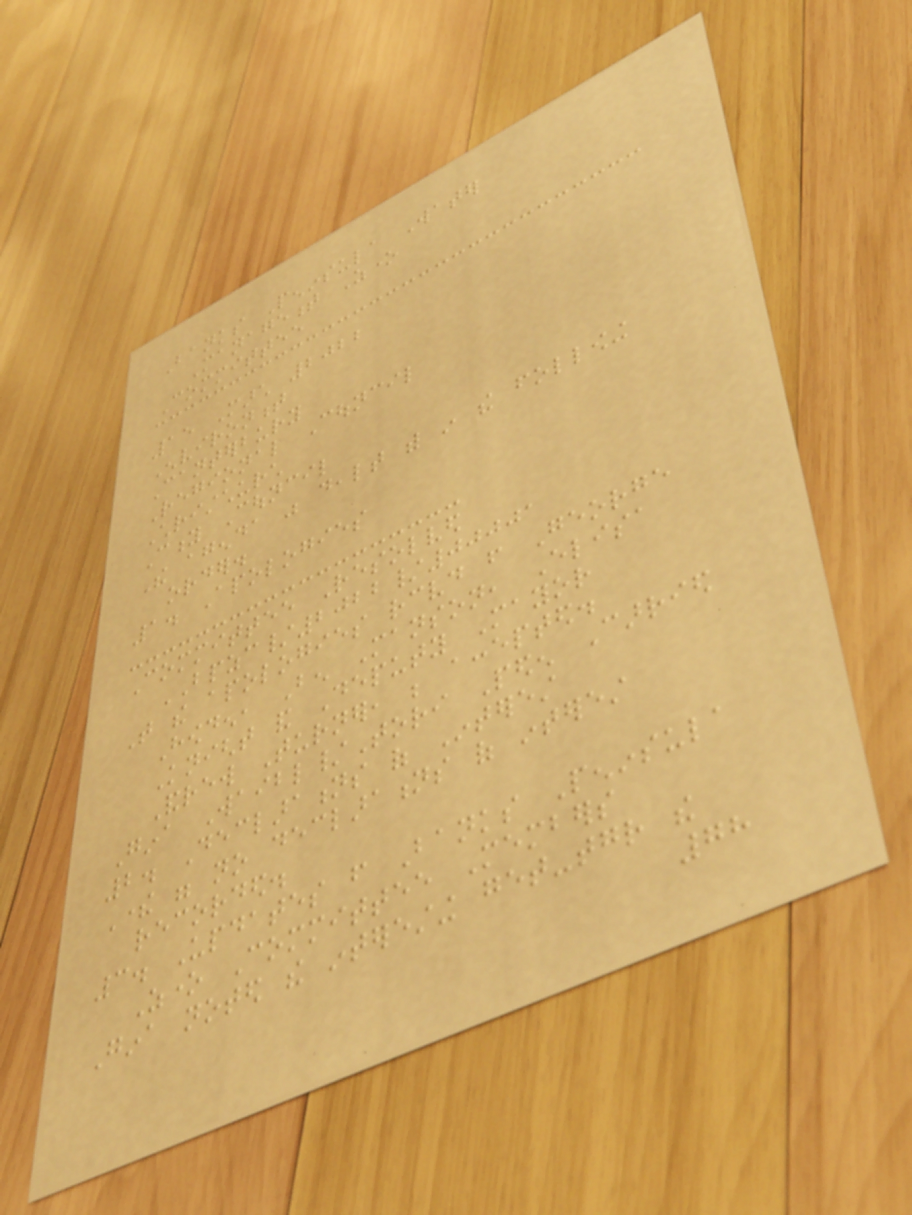Banks Peninsula Water
Management Zone
Committee
15 March 2022
Environment
Canterbury
Regional Council
Christchurch
City Council
The agenda was dealt with in the following
order.
1. Apologies
Committee Resolved
BPZC/2022/00001
That the apologies received from George
Howden, Ben Manson, Elisa
Knight and Deputy Mayor
Andrew Turner, be accepted.
Gina Waibl/Tori Peden Carried
2. Declarations of Interest
There were no declarations of interest
recorded.
3. Updates from Banks Peninsula
Zone Committee Members
Gina noted the interesting get-together the
78
